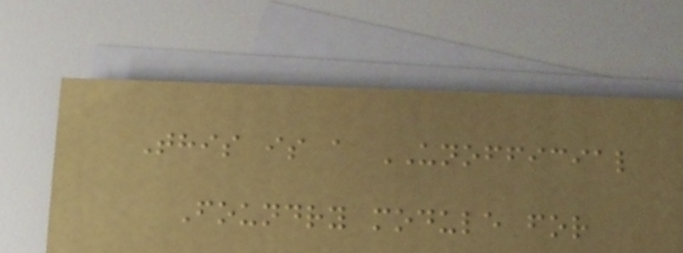This is a UNOFFICIAL
Foundry module for
